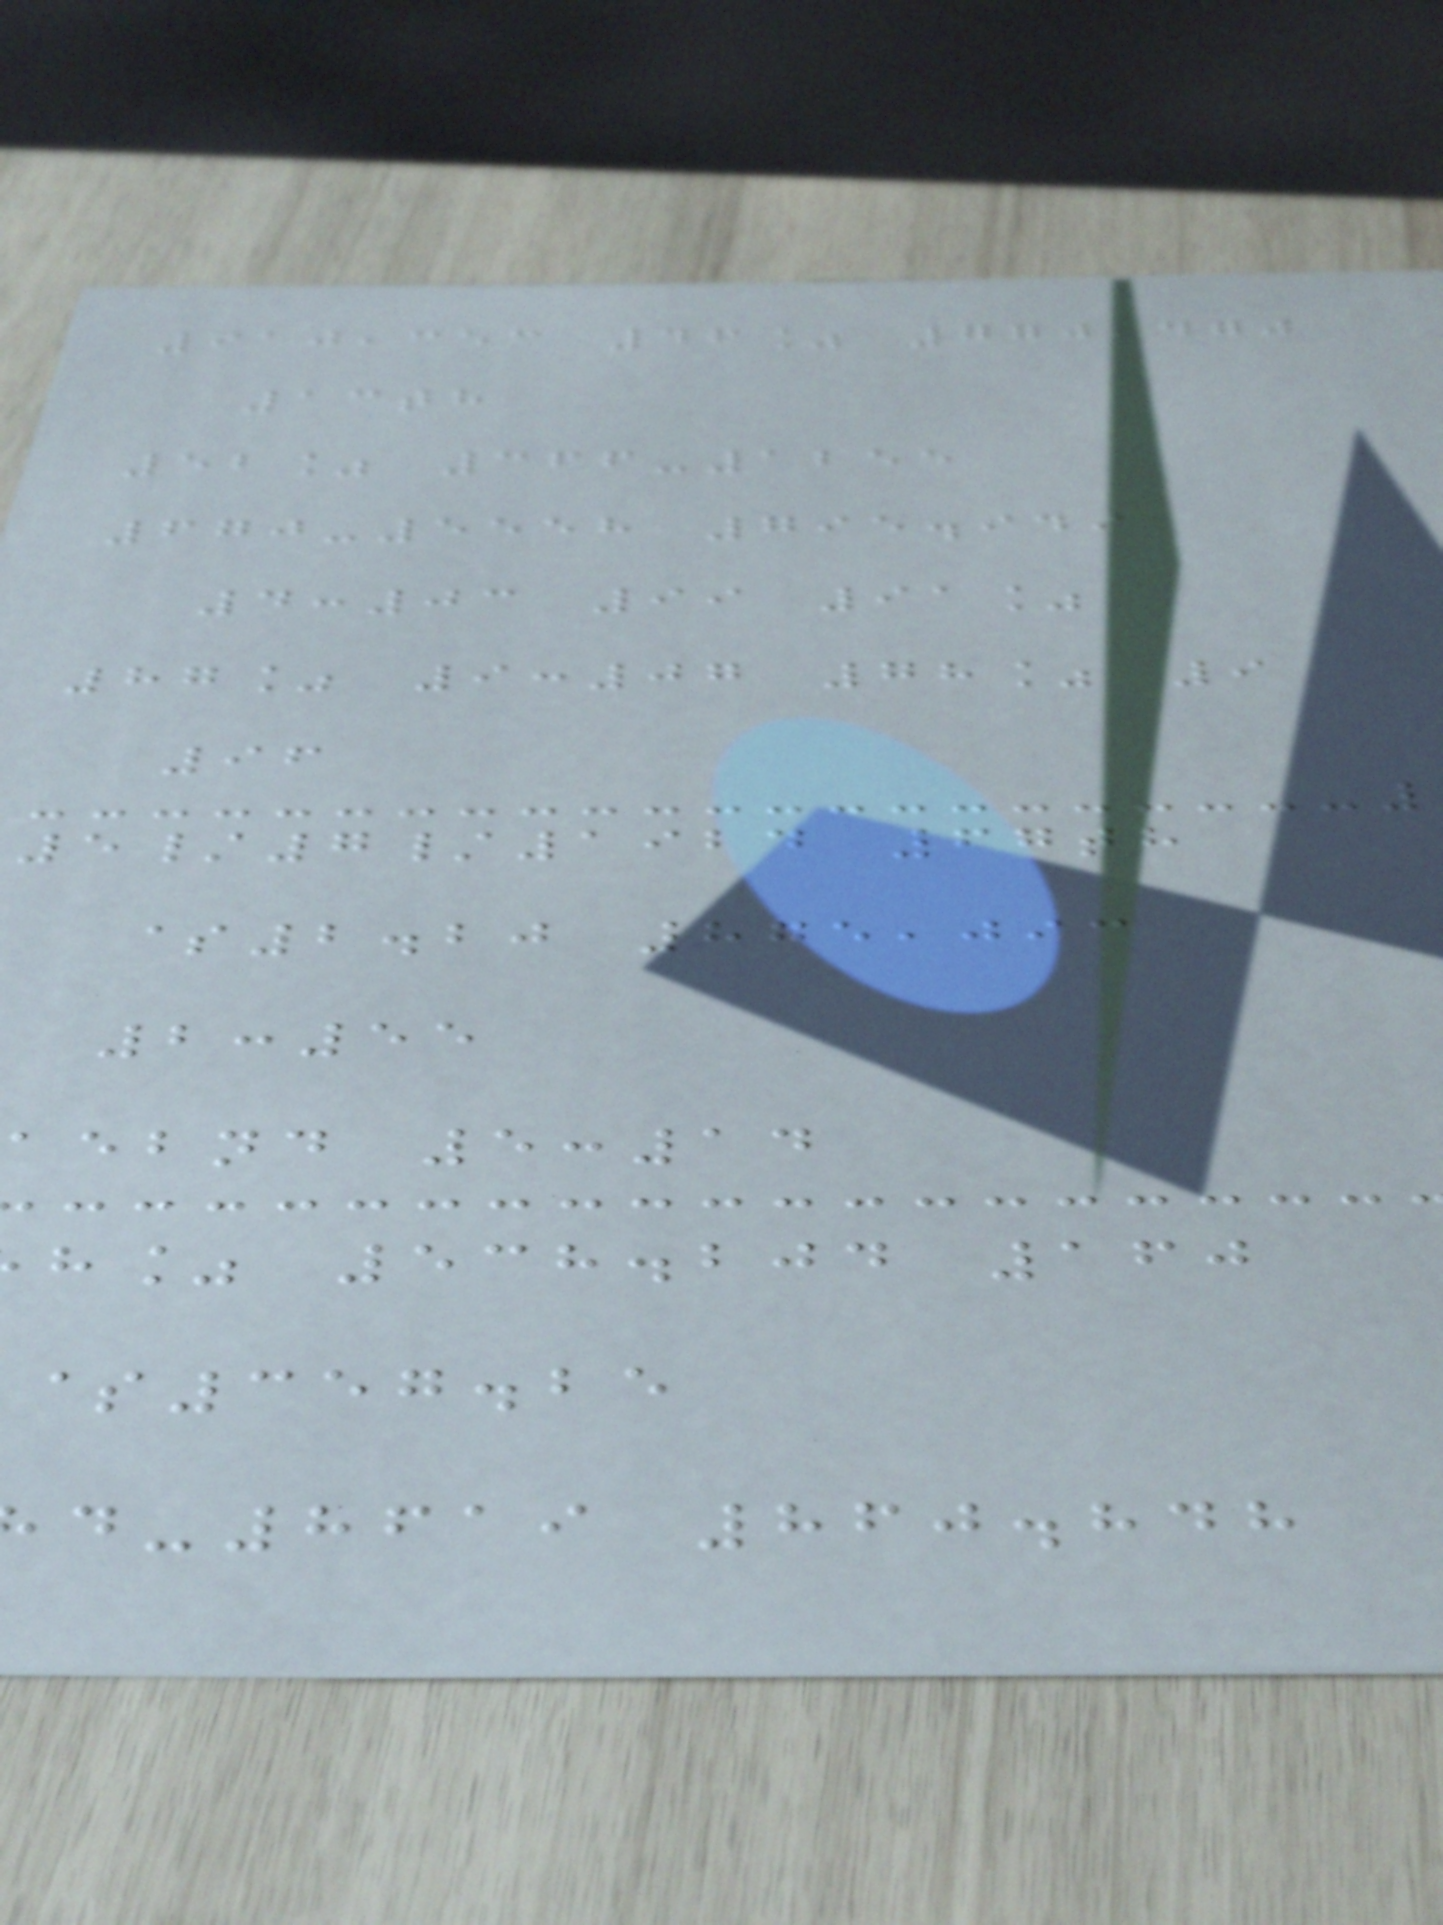910,353 46% 770,470
13th
52% 366-1255
670-5558 795.949
4:03 99 91%
87% 9:07 78% 9
96
5/7/1924 67th
$2.20 875,093
2:55
aebnd 5:14
h% 538.204 160
$357.25
-8619 860.848
